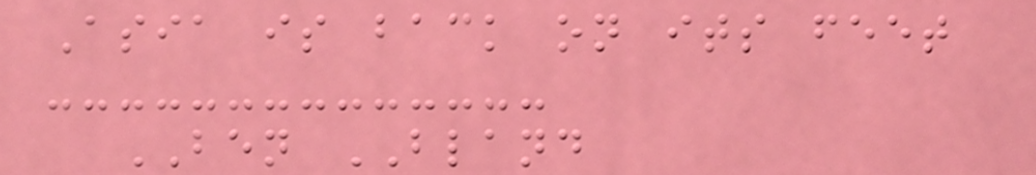Asia is back on its feet
BEN BLAND
